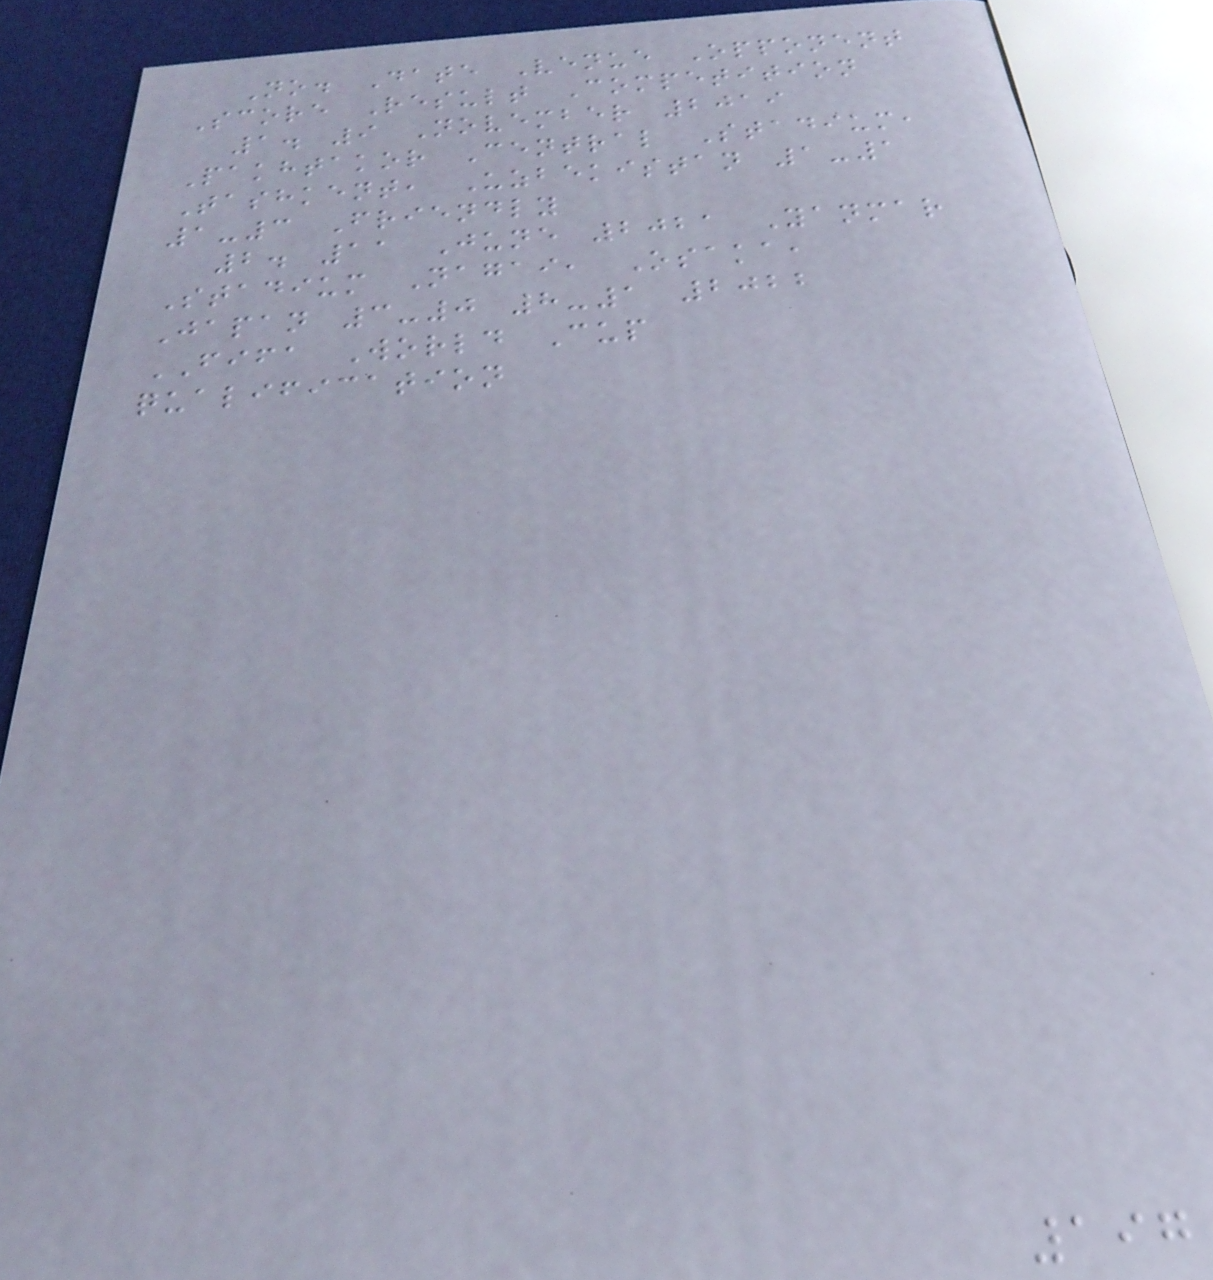No. Date Venue Opponent
Score Result Competition
1. 9 November 2019
Pakhtakor Central Stadium,
Tashkent, Uzbekistan 1-1
1-3 Friendly
2. 11 June 2021 Yanmar
Stadium Nagai, Osaka,
Japan 3-0 8-1 2022
FIFA World Cup
qualification
197
